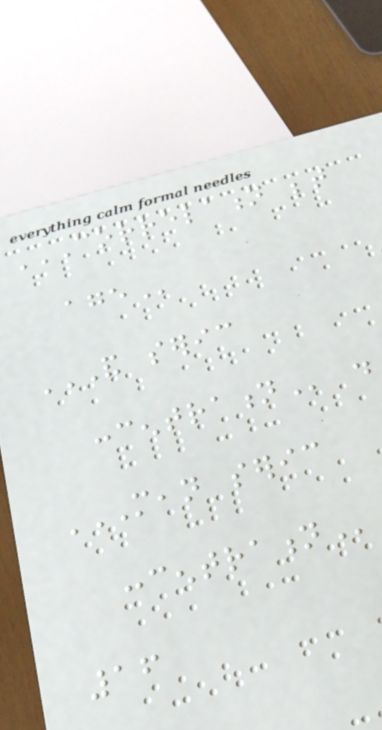CORRELATION BETWEEN
AGE
AND SERIC
CONCENTRATION .
MEAN SERIC
CONCENTRATION
16
